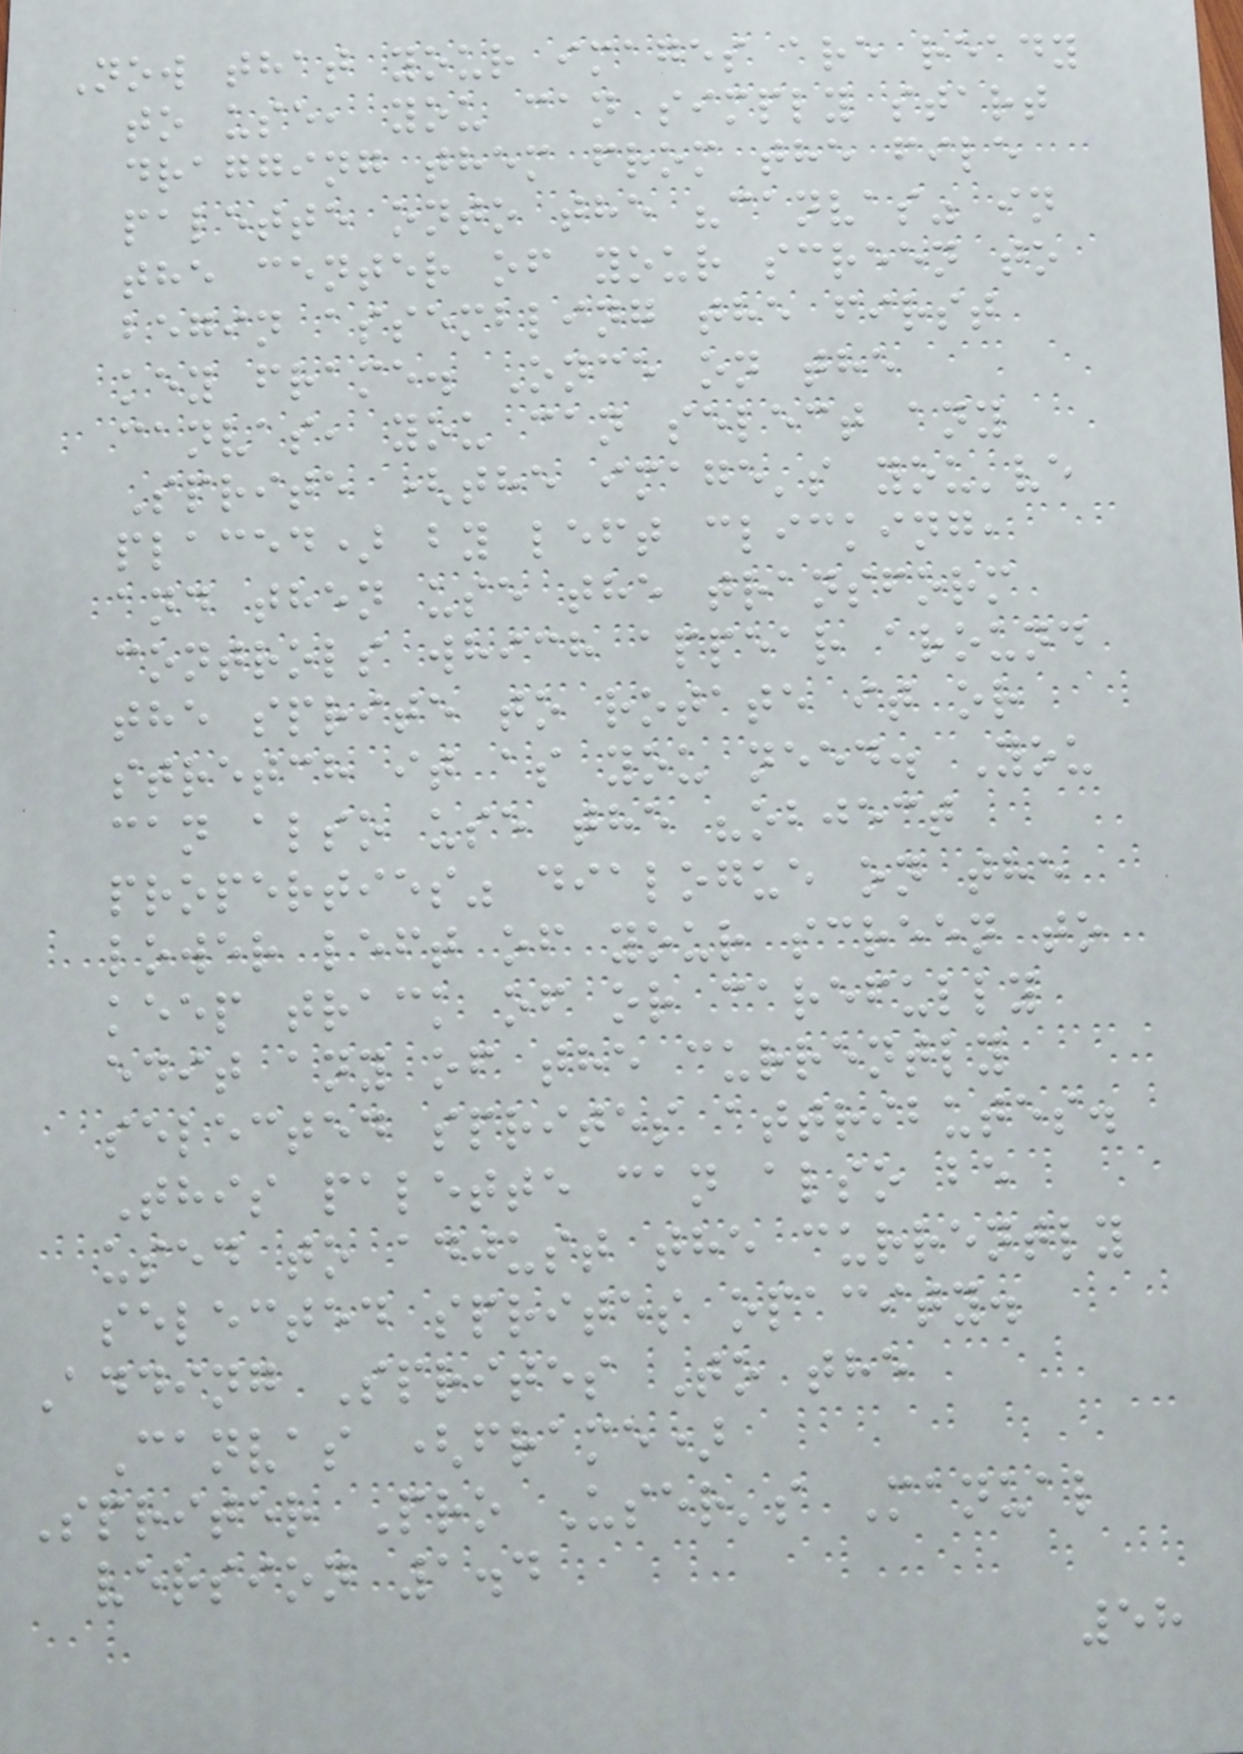Now that your images are ready
to use, you can simply start
dragging them from the file
palette onto the "canvas" in
the center of your screen to
begin assembling the first
key frame. Once on the
canvas, you can select any
Sprite (the image's you've
placed) by left clicking,
and then use the transform
controls which appear around
the sprite to rotate it or
stretch it as you need. You
can also use the "object
properties" dialogue on the
lower left of your screen to
keep track of or carefully
edit any of the currently
selected sprites attributes.
This palette can also be
used to adjust the currently
selected sprites opacity.
Adding Sprites To the
Canvas (frame)
Spriter Pro User's Manual
version 1.4
58
